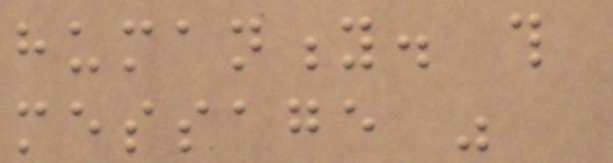humanity. this
message was
